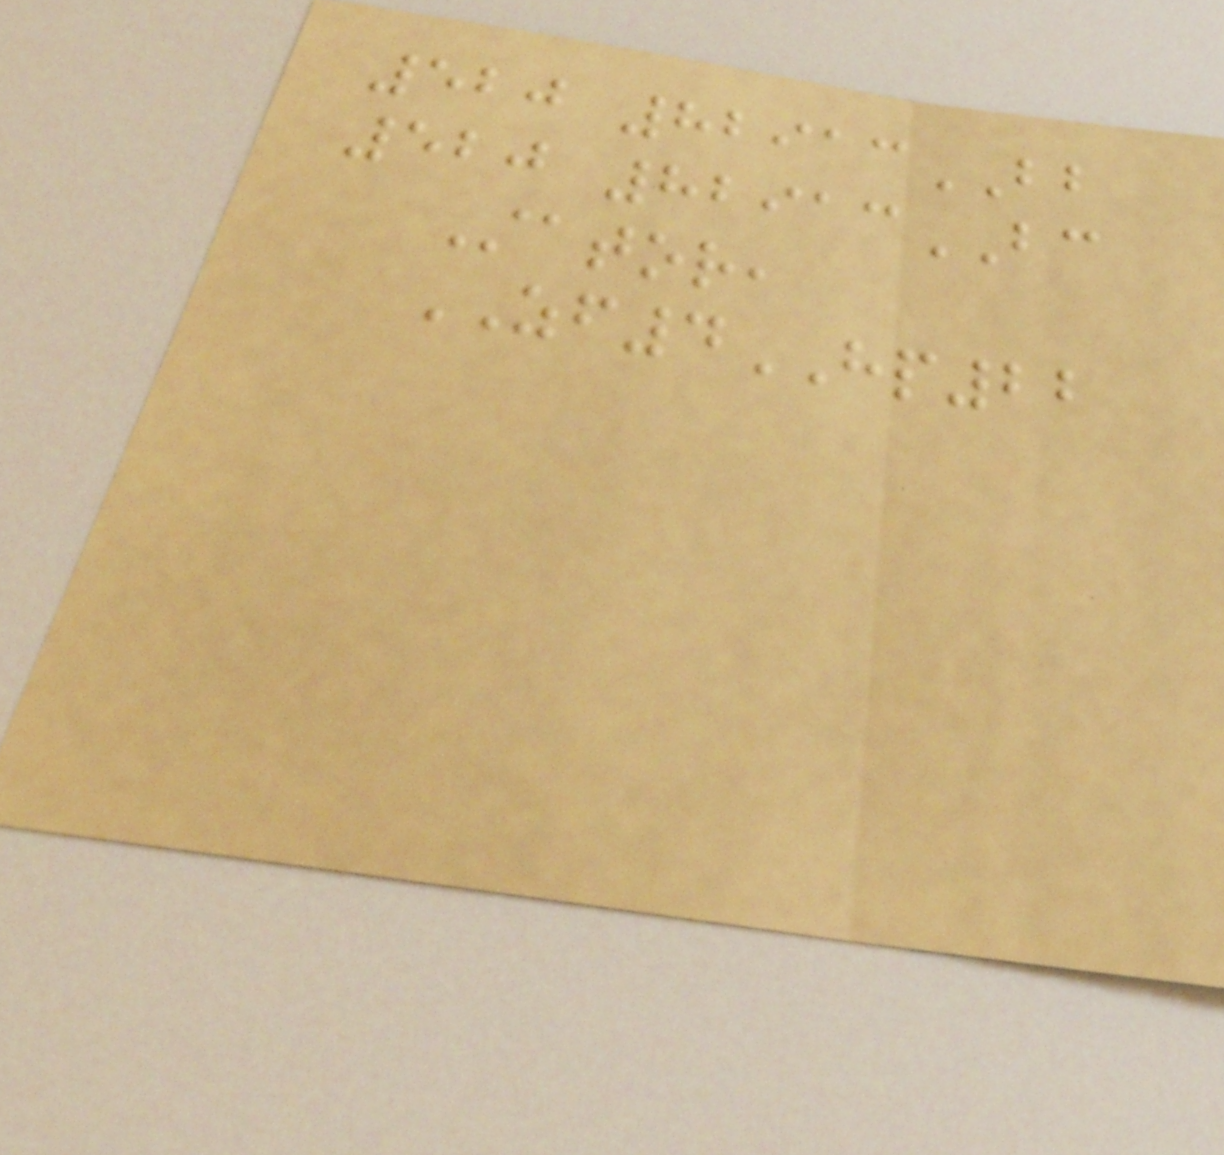520 82913BB
520 82913BC
Stator,
ZF4HP22
